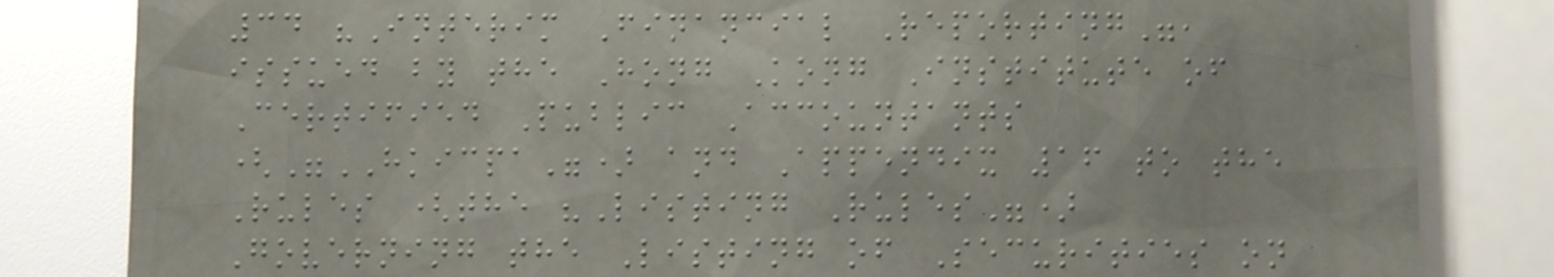34 "Interim Financial Reporting",
issued by the Hong Kong Institute of
Certified Public Accountants
("HKICPA") and Appendix 16 to the
Rules (the "Listing Rules")
Governing the Listing of Securities on
